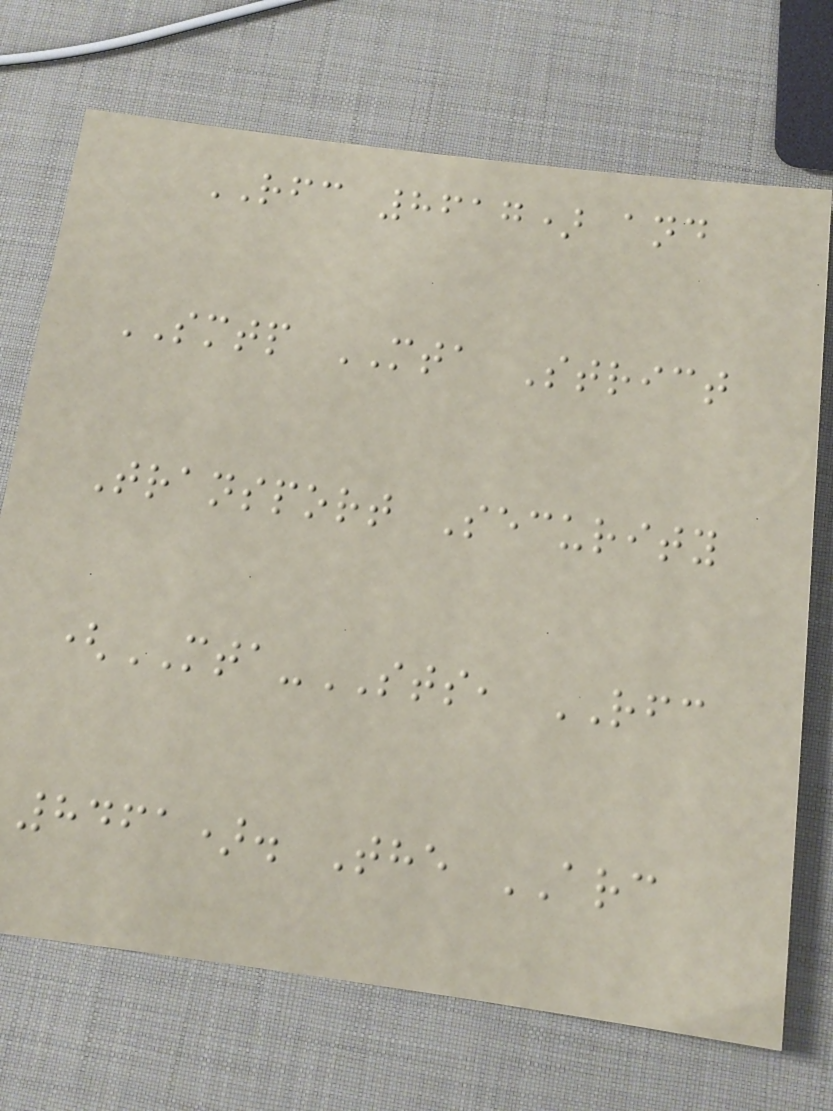RFC 8617) and
SMTP MTA Strict
Transport Security
(MTA-STS, RFC
8461). The ARC
